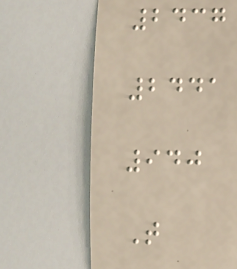2437
2441
940
T
